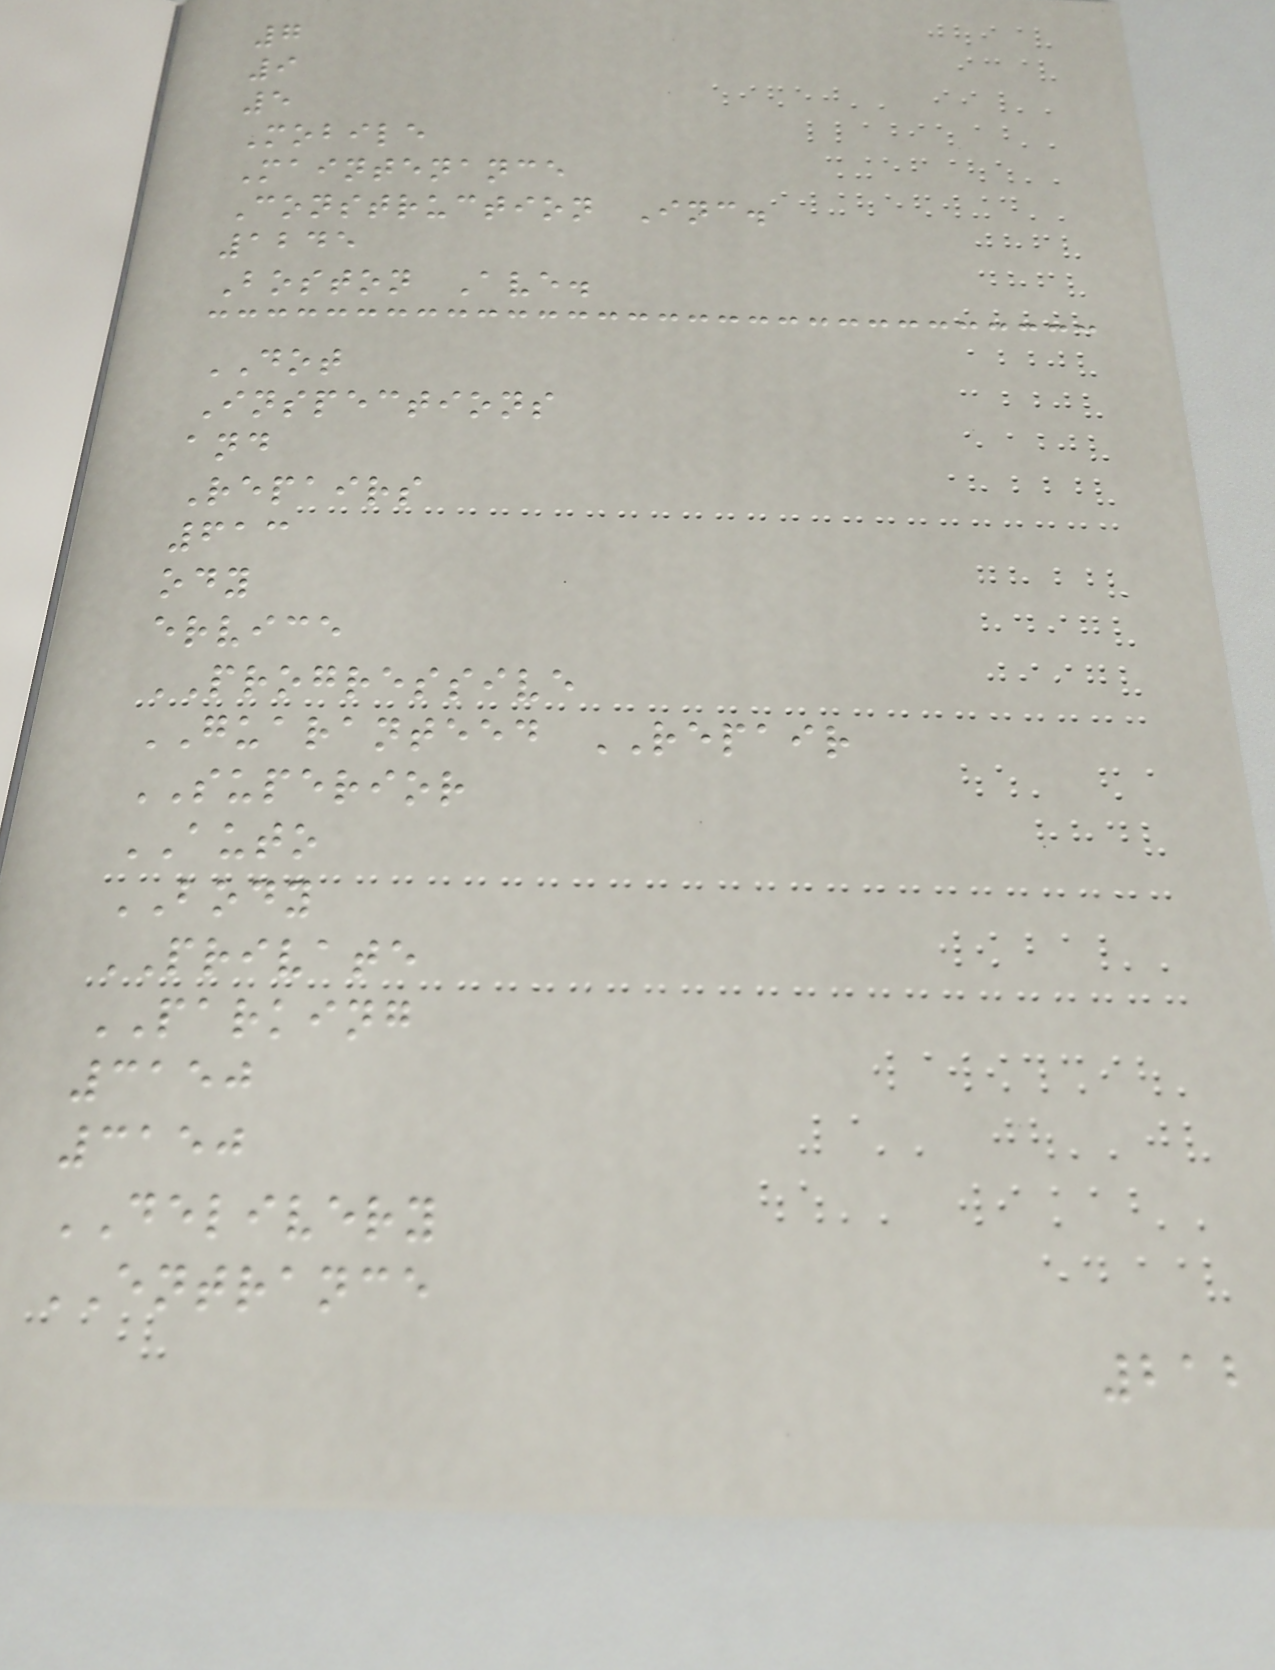7
9
5
Mobile
Maintenance
Construction Inc.
1245
Boston Ave.
DOT
Inspections
and
Repairs
613
ody
ervice
PROGRESSIVE
GUARANTEED REPAIR
SUPERIOR
AUTO
BODY
PRIVATE
PARKING
3150
3150
DELIVERY
ENTRANCE
212
